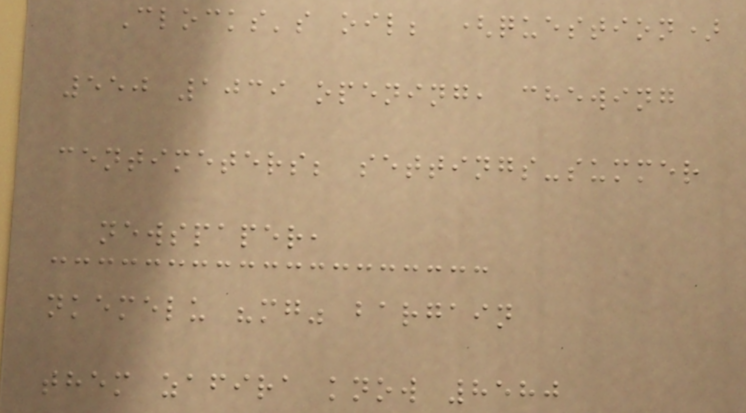Clocks's oil; (question)
550 1039 opening, chewing
centimeters; settings-summer
newspaper,
nkemelu "mg" bargain
them zafira know 8580
